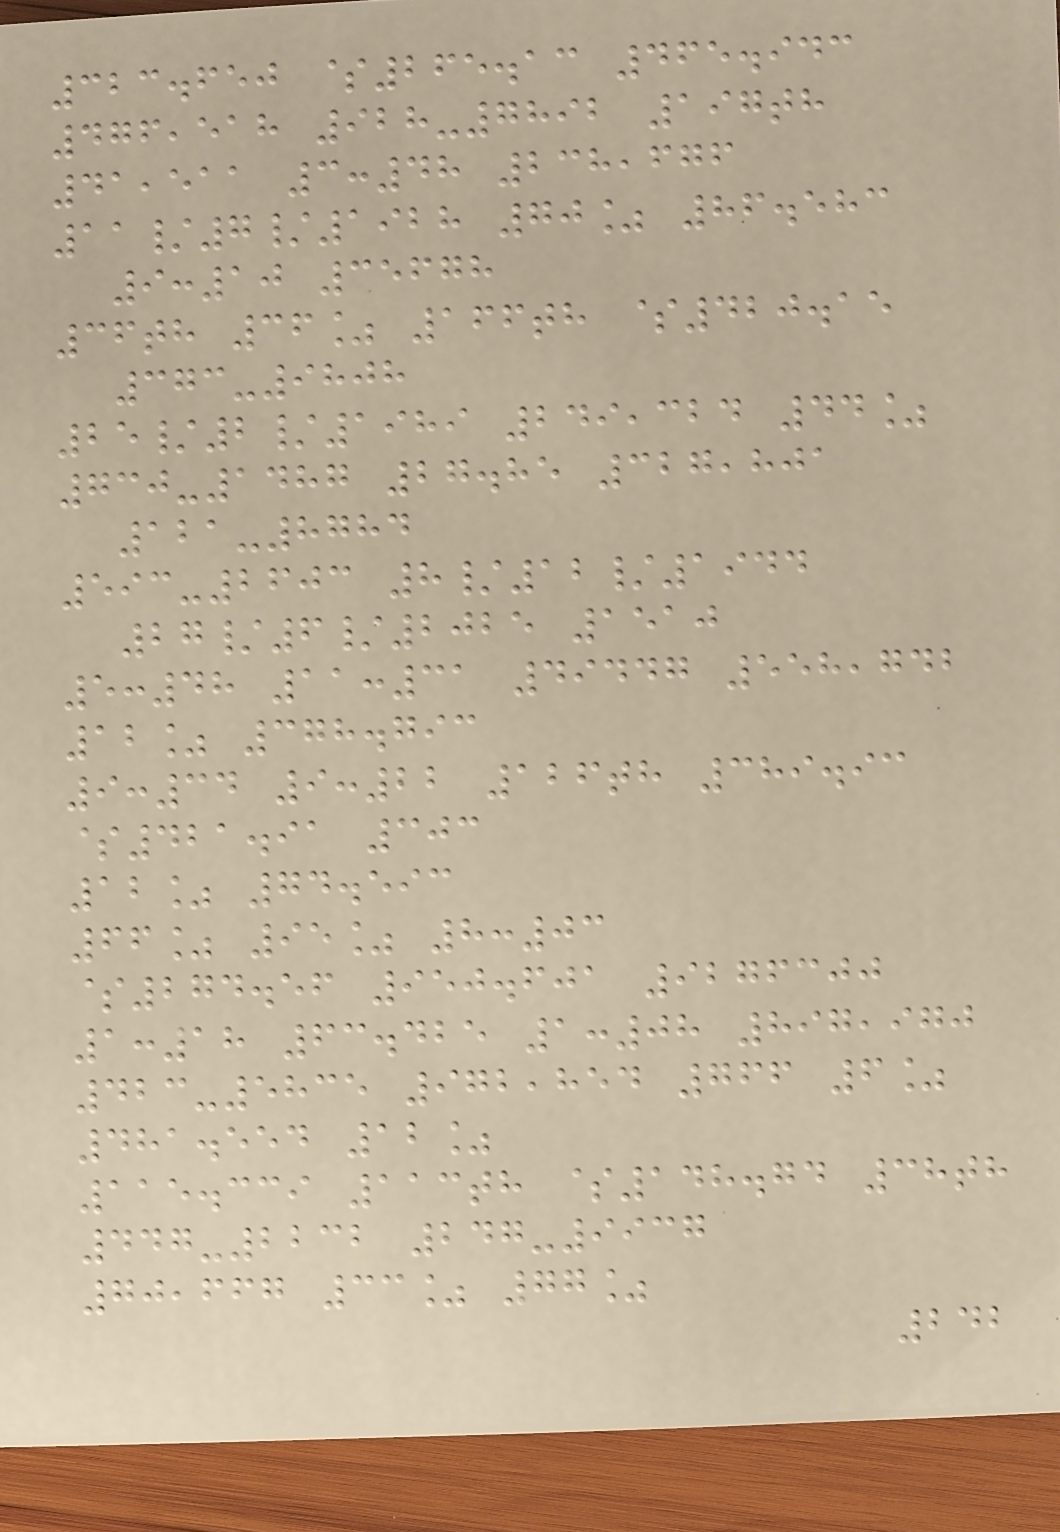323.650 $265.13 465.943
476,518 928-7892 197th
41,511 3:48 238,676
11/7/1928 70% 86.583
9:10 35678
36th 36% 166th $420.15
373-9808
25/2/1989 249,324 44%
730-1487 27.85 327,801
121-8784
593-2603 8/12/1944
27/6/2025 1510
5:48 11:31 49447 558,742
12% 378.793
9:34 9:22 126th 389.93
$421.91 303
12% 74.593
66% 95% 8:03
$274.56 950.601 9276300
1:18 63.425 1:08 897,970
423-5835 972,854 766 6%
481.554 12%
115.339 113th $148.74 38th
447-2232 247-9937
70,667 33% 77%
242
